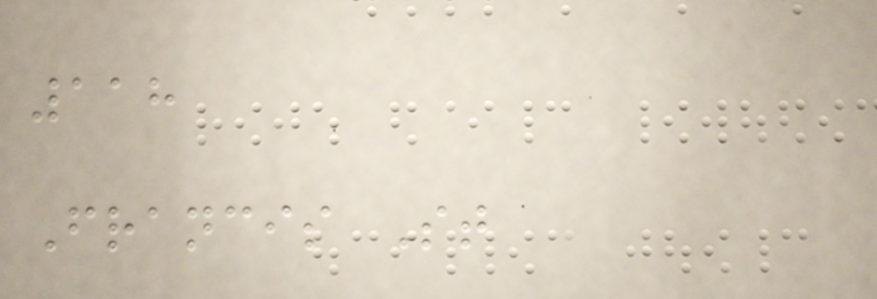118
Francis St
